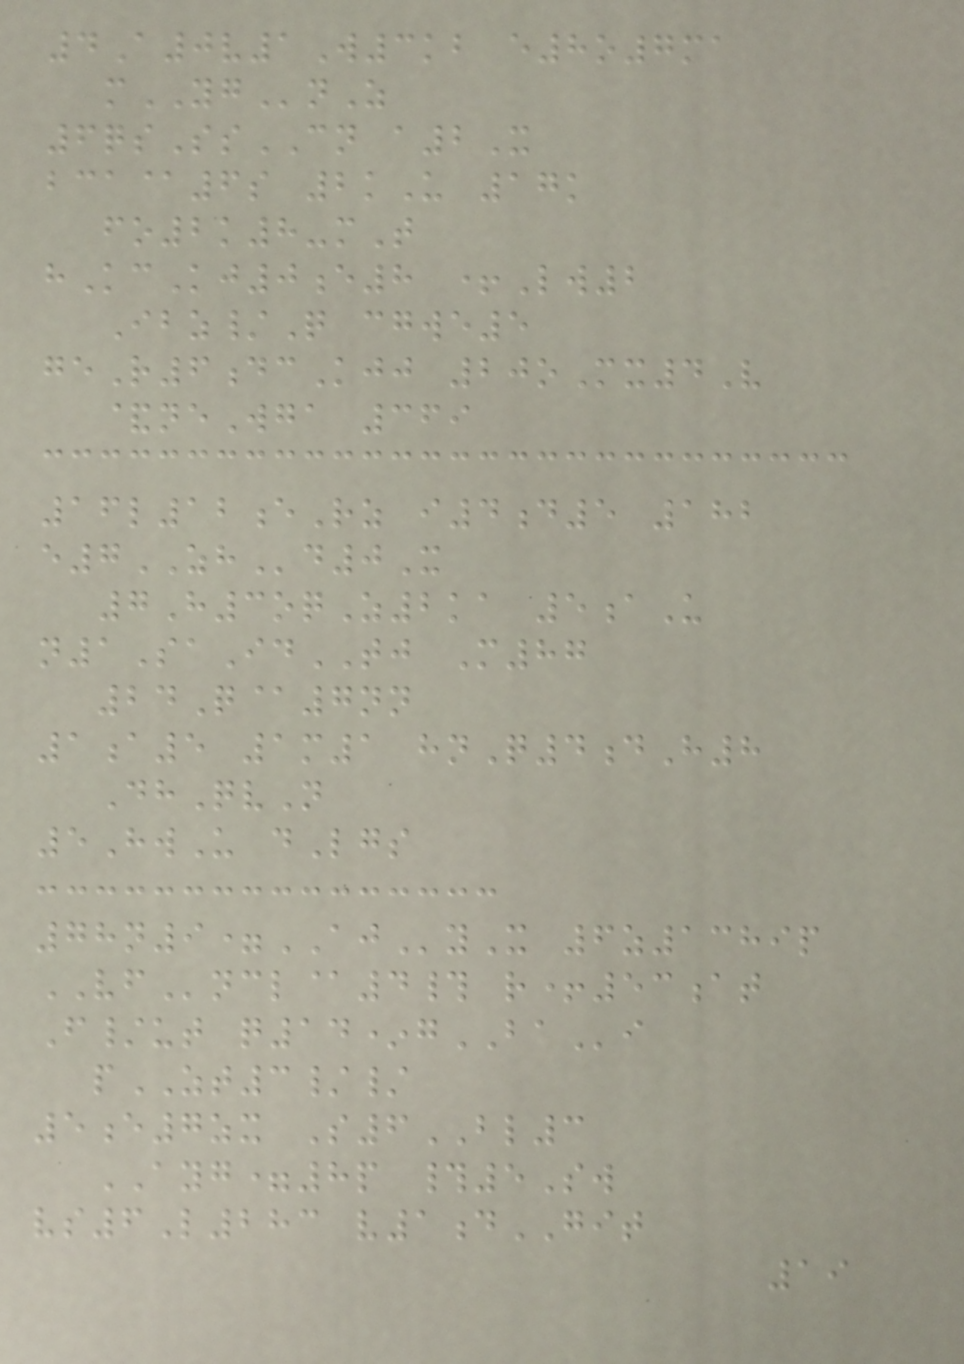4A0v1W3kb e8o7ma
mYGnZ
6qsSsCN a2X
bca@6s 2kU 17k
fo2k8-mT
hKcKj0e8 +Lw2
Ibz/Q cgwe5
geR6dcKjj 20oMx4V
&neWga 369
16l12eRz i4d5 182
e7ZHd0X
7H3oqZ2ka 5aU
n1SaIdTJ M87
24Q@7nn
1a5 1m1 hnQ4dH8
DhQvN
5HwU dLgs
78n9=AJyX 6z1389p
VFncl@4# r+53at
F/ut q14*gBAi
pZT3//
5e7zx S6BL3
AYG=8p #5Sw
vs6L283 v1dGIT
19
